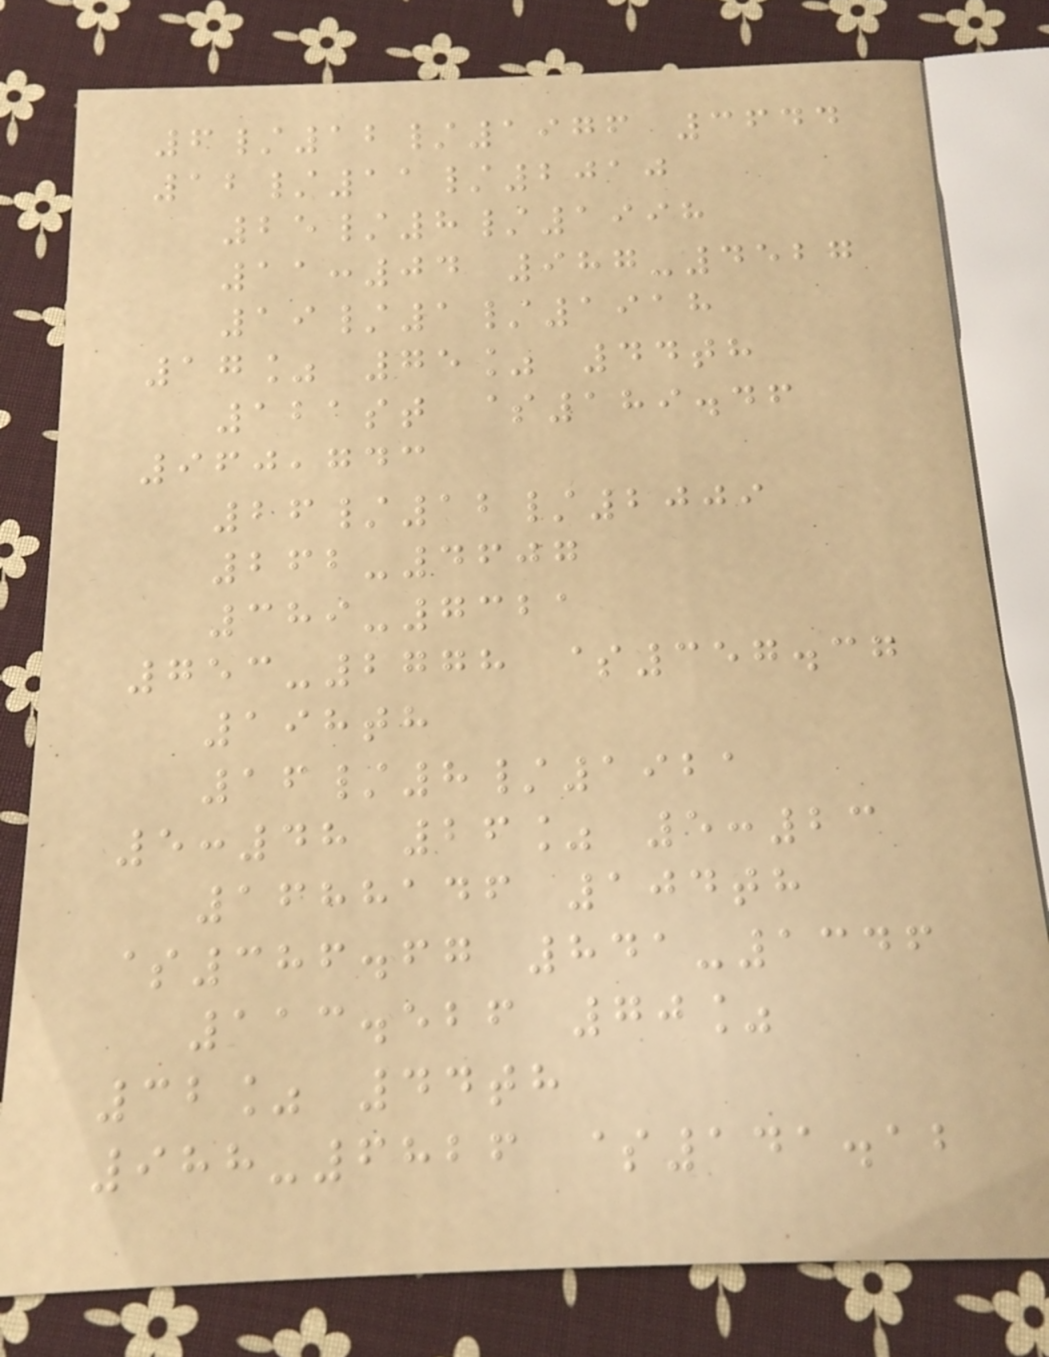6/12/1976 3644
12/11/2010
25/8/1998
11:04 987-4527
19/1/1918
17% 75% 44th
121st $189.46
960,743
26/12/2009
262-4607
389-7321
753-2778 $357.37
198th
16/8/1921
5:48 26% 5:23
1688146 104th
$386.67 841-1346
113.526 70%
32% 44th
988-6826 $141.12
